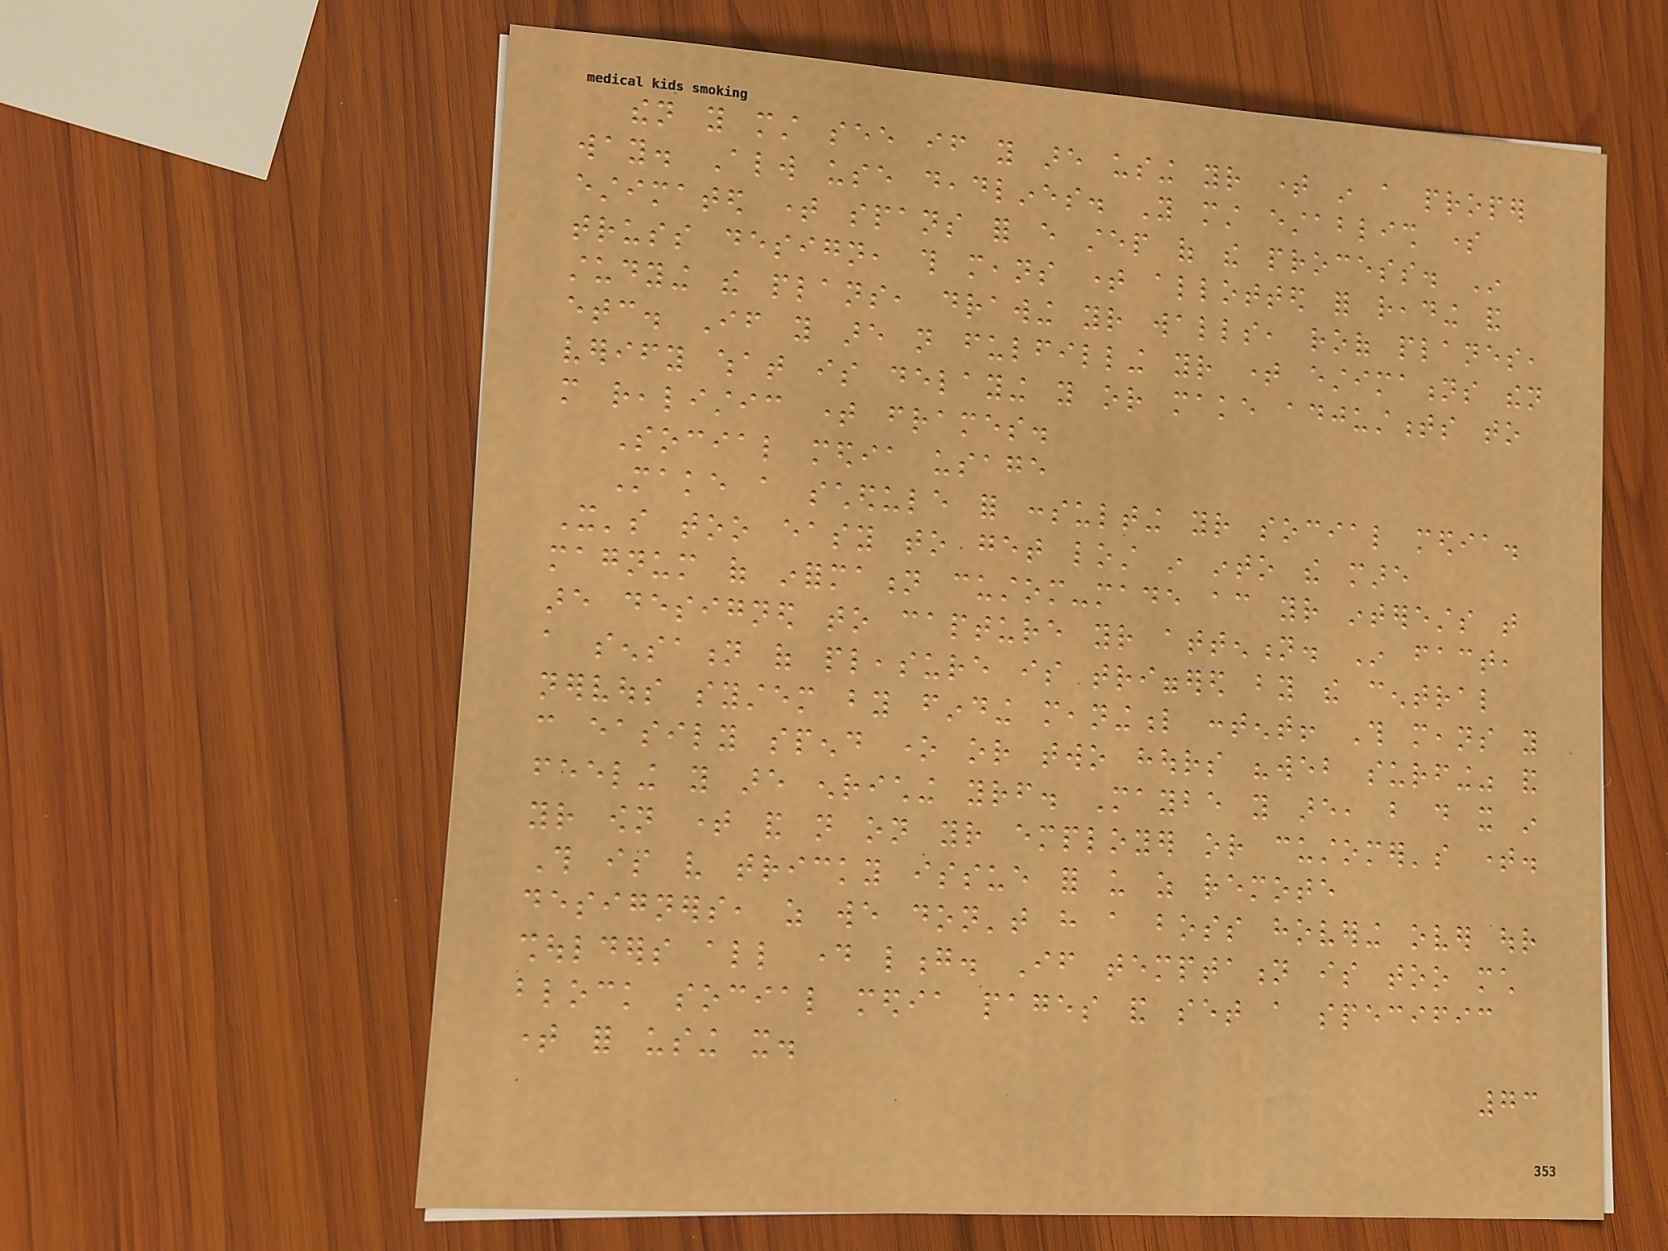then you must see if you are using your time in a proper
way. Always use deadlines. You must establish some
estimated time spans for every step of the process. In
truss design, this means time allotted for reading and
studying the plans, drawing your walls, roof planes,
etc. If you are not fulfilling your time estimations then
verify what is delaying you or make adjustments to
more realistic time frames.
Social media usage
Make a schedule for consulting your social media.
It's too easy to get lost in into the mare
magnum of information custom-made according your interests that
are designed to capture your attention. In fact,
a sensation of pleasure is triggered by the central
nervous system by finding meaningful content! This means you
can easily spend one or two hours "web surfing" and
feeling you are enriching yourself. Maybe you are, but do it in
your own time and not on your employer or customer's time.
This is very tricky issue for us as remote
designers, as we don't have a boss hovering over our
shoulders all day long. If temptation is too much
block social media pages and set a specific
time for using it.
73
